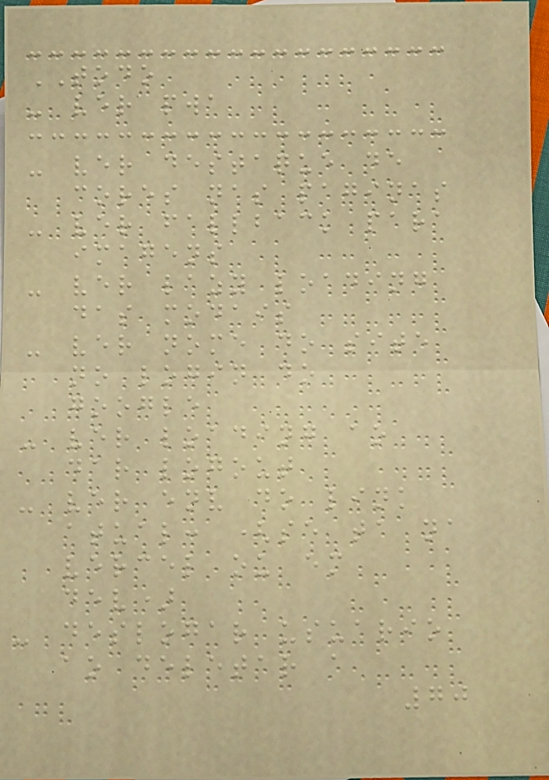TODO
- ver pwa
- ver destaque de
cores nas paginas
- ver fallback para
imagens
- ver lazy loading
das modais
- ver nome do site
no login do
google
- ver loading ao
dar logout
- ver env do link
atual: (se ta na
vercel ou em
dev)
- deslogar usuario
ao deletar a
70
